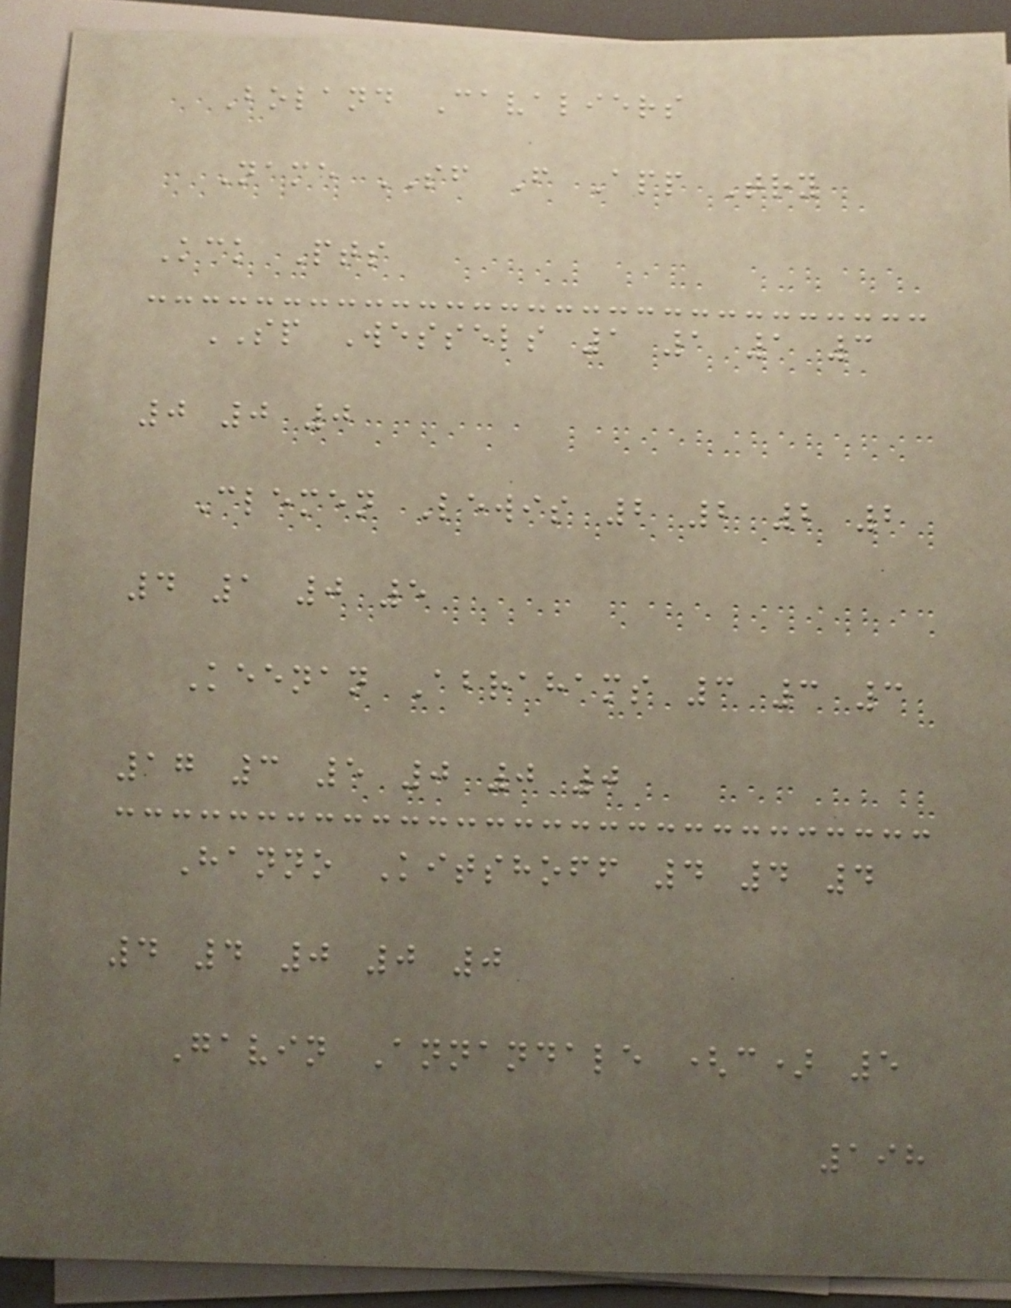Boland Cavaliers
Name SF F App Try
Kck Pts
SP Wessels 1 1 1 3
0 0 0
Clemen Lewis 2 2 2 2
4 1 0 5
Keenan Abrahams 3 3 3
17 3 5 0 0 0
Hanno Kitshoff 4 4 4
4 4 0 0 0
Gavin Annandale (c) 5
198
